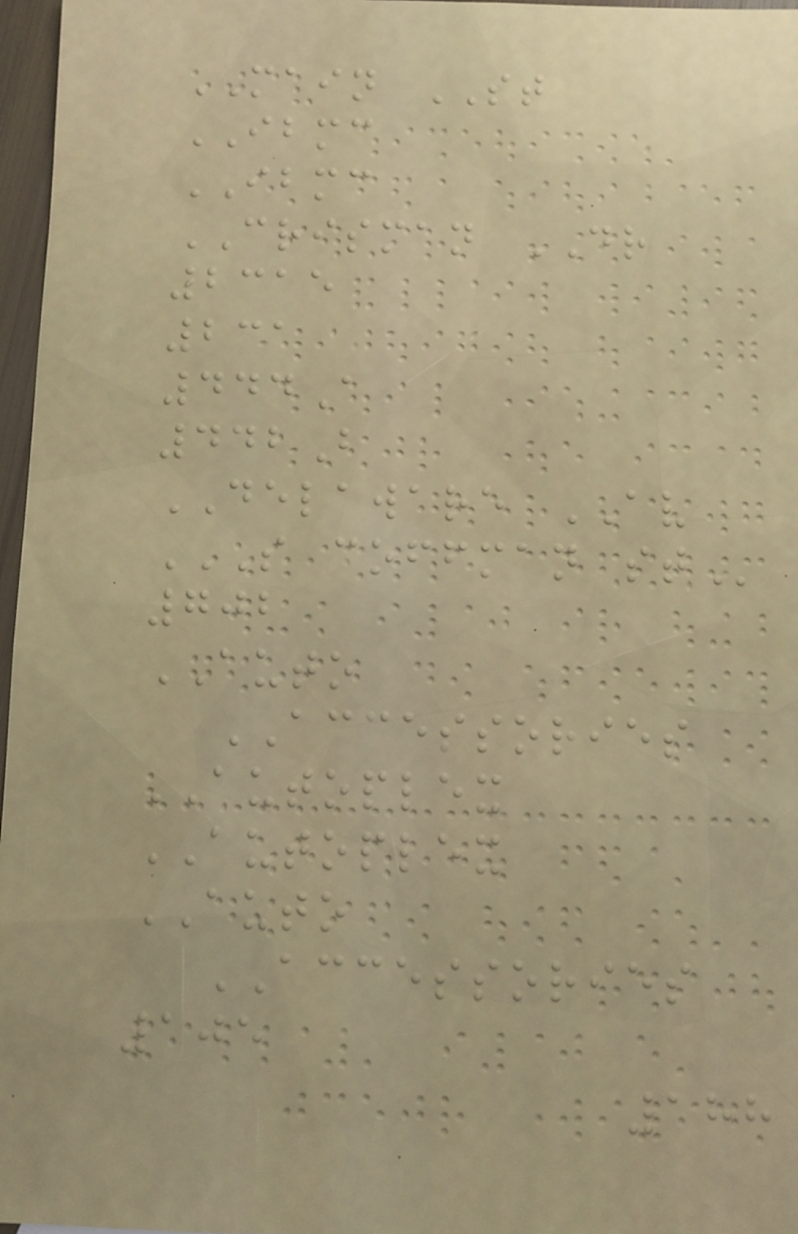MAIN ST
IBMC
IBMC
CRISMAN DR
2315
231
444A
442B
DELAWARE AV
S COFFMAN ST
702
AUTO
ACCESSORIES
AUTOPLEX
AUTOPLEX
AUTO
ACCESSORIES
105
188
